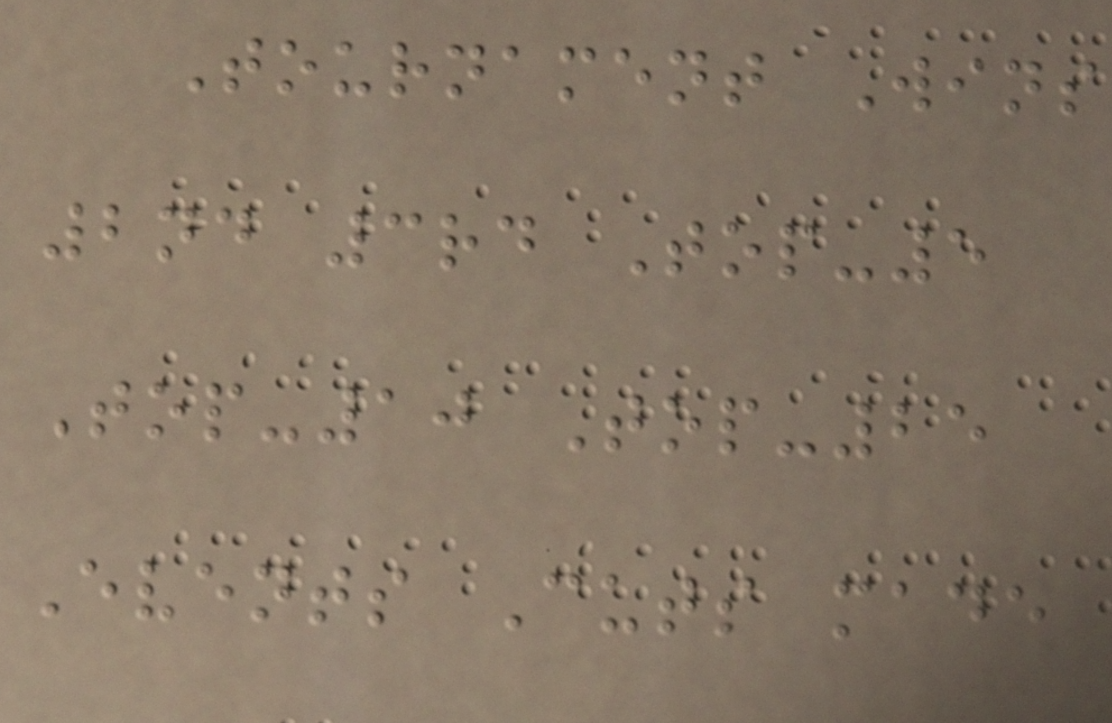Tournament Wins
2nd 3rd Top-5
Top-10 Top-25
Events Cuts made
